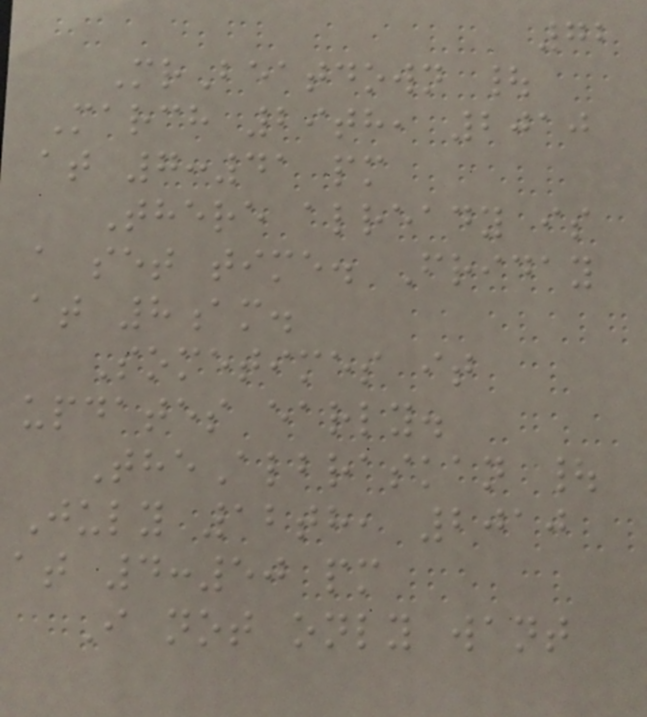72
MrBeatdown |
March 29th, 2010
at 7:41 pm
There already is
a set time. Friday
at 8am.
Sometimes it
updates early.
TheAlbraskan |
July 12th, 2010
at 4:50 pm
I not only want
